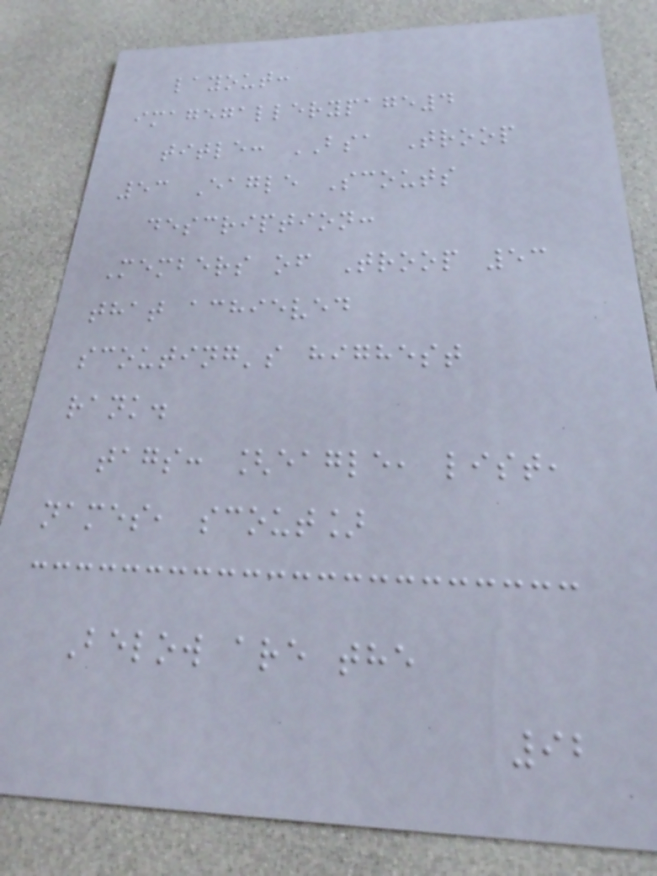layout:
imagegallerypage4
title: BSA Troop
53 Eagle Scouts
description:
Members of Troop 53
that achieved
scouting's highest
rank.
tags: [eagle, list,
names, scout]
Below are the
92
